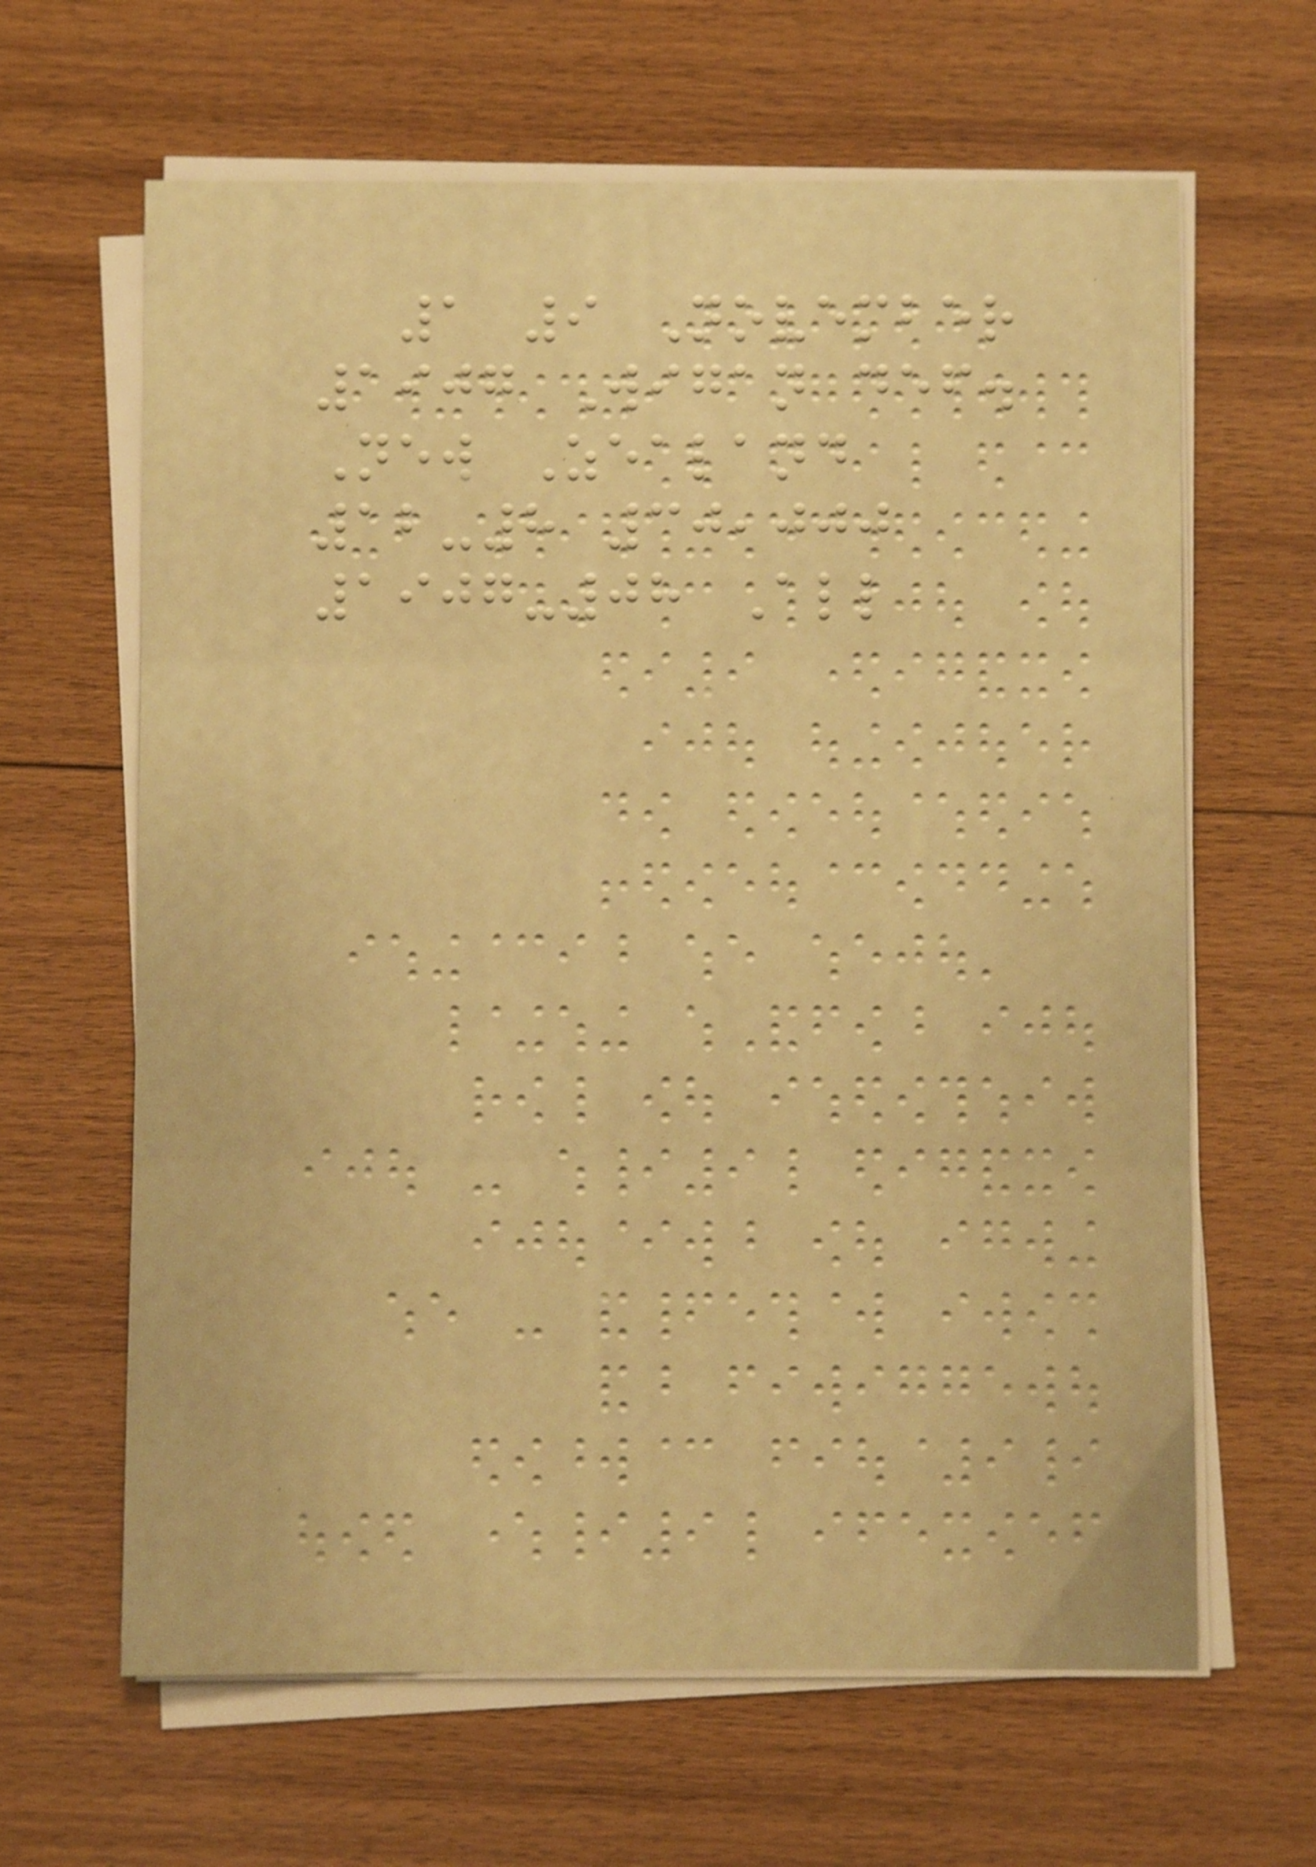1 9 November
1907 Wigan def.
New Zealand
12-8 30,000
1907-08 All
